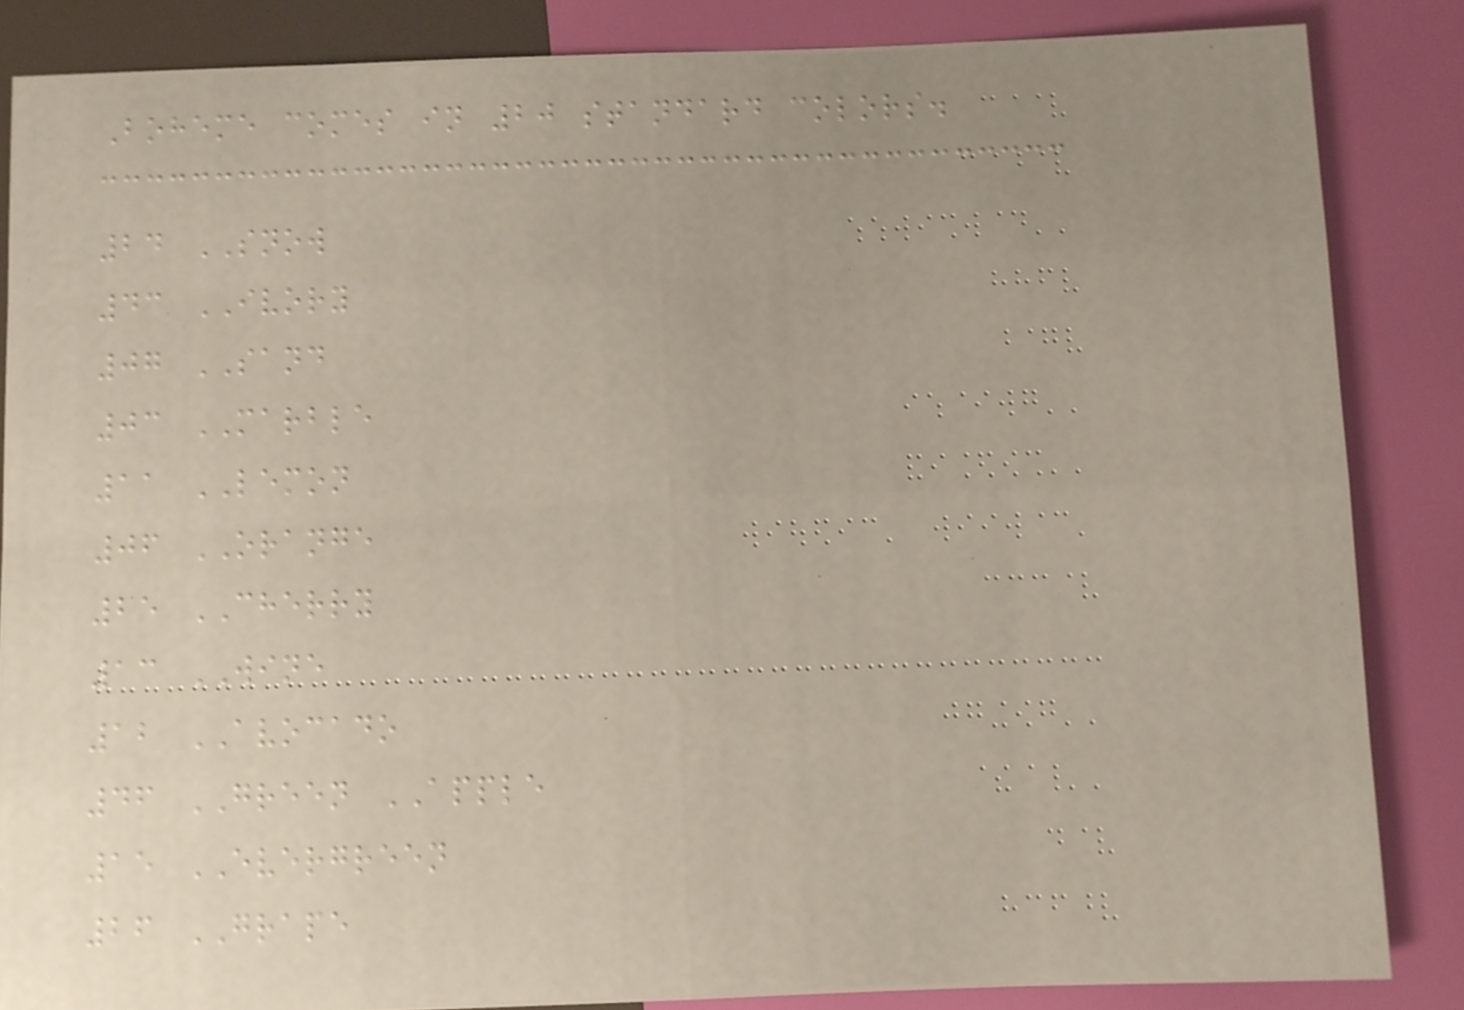Boheme comes in 20 standard colors.
24 SNOW
43 IVORY
07 SAND
03 MARBLE
11 LEMON
06 ORANGE
25 CHERRY
13 WINE
12 AVOCADO
46 GREEN APPLE
15 EVERGREEN
26 GRAPE
